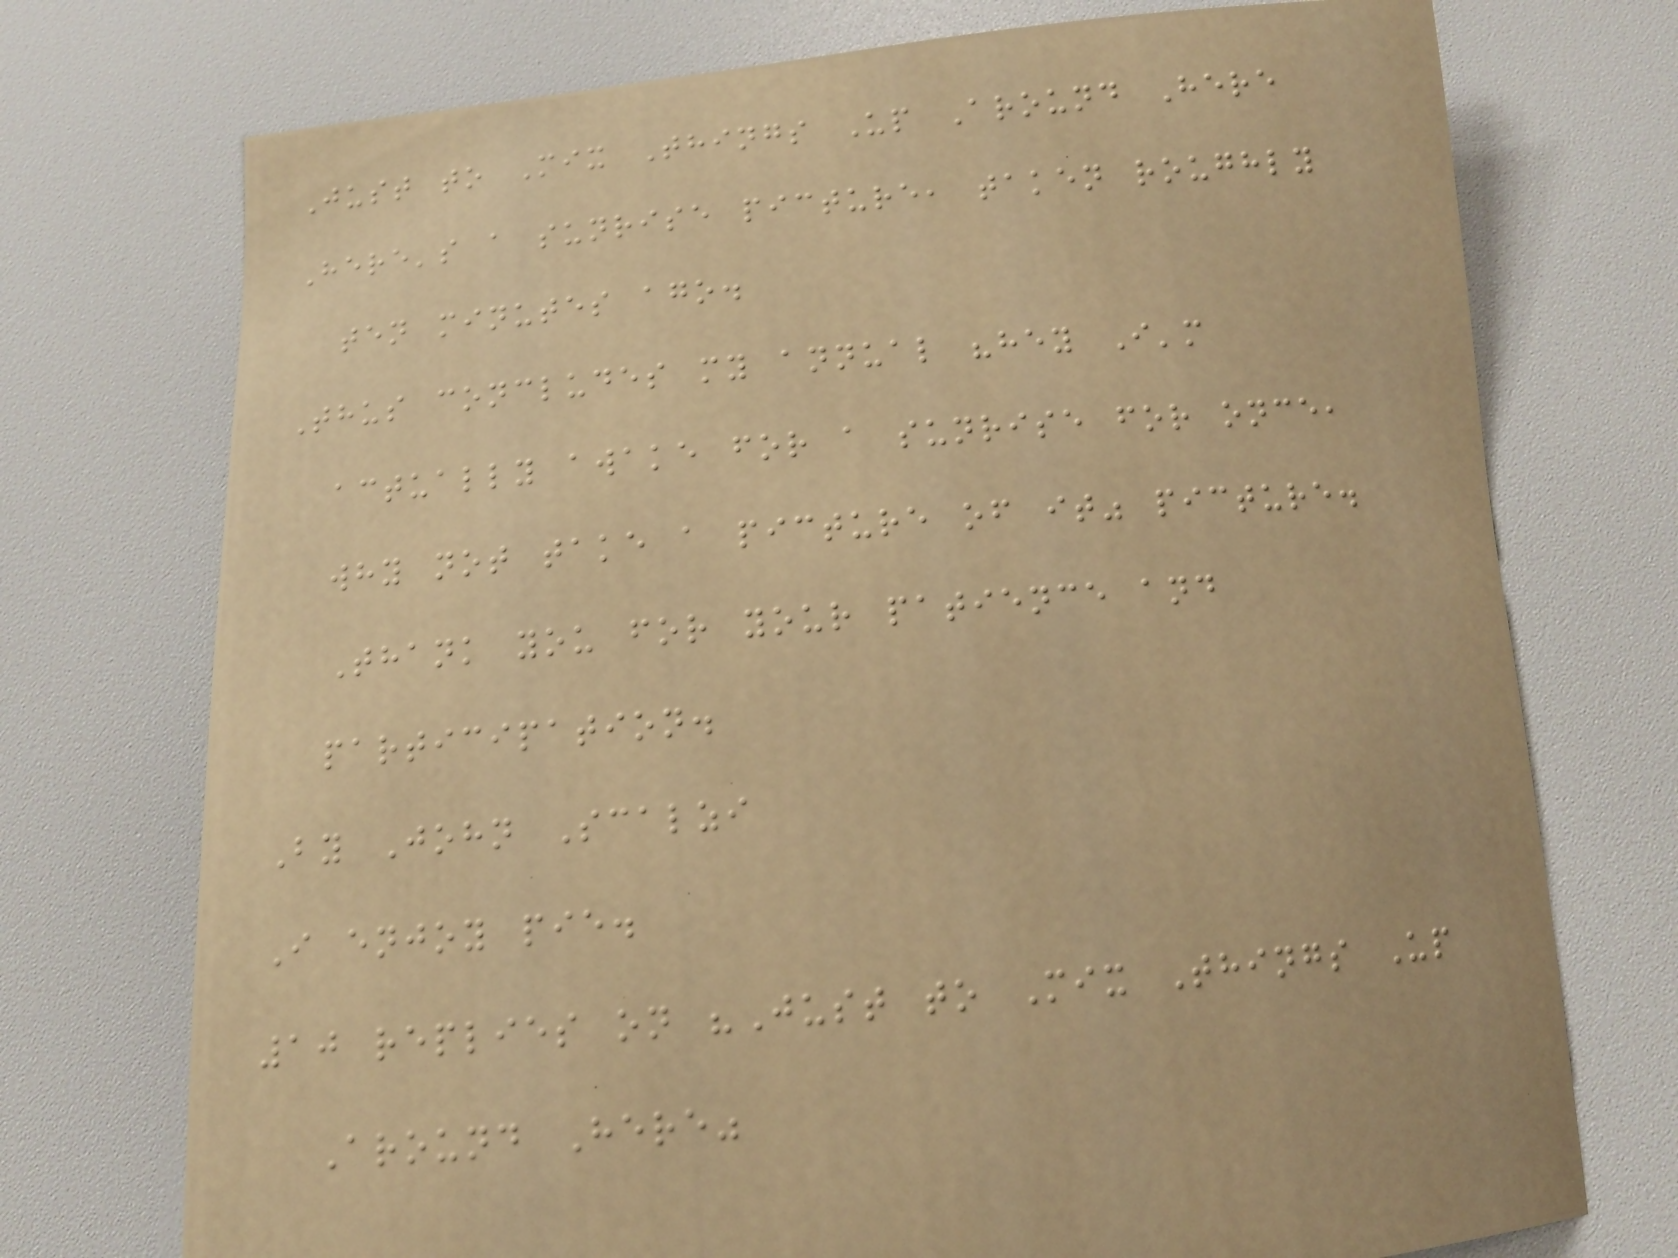Just to Mix Things Up Around Here
Here's a sunrise picture, taken roughly
ten minutes ago.
Thus concludes my annual "hey I'm
actually awake for a sunrise for once,
why not take a picture of it" picture.
Thank you for your patience and
participation.
By John Scalzi
I enjoy pie.
10 replies on "Just to Mix Things Up
Around Here"
